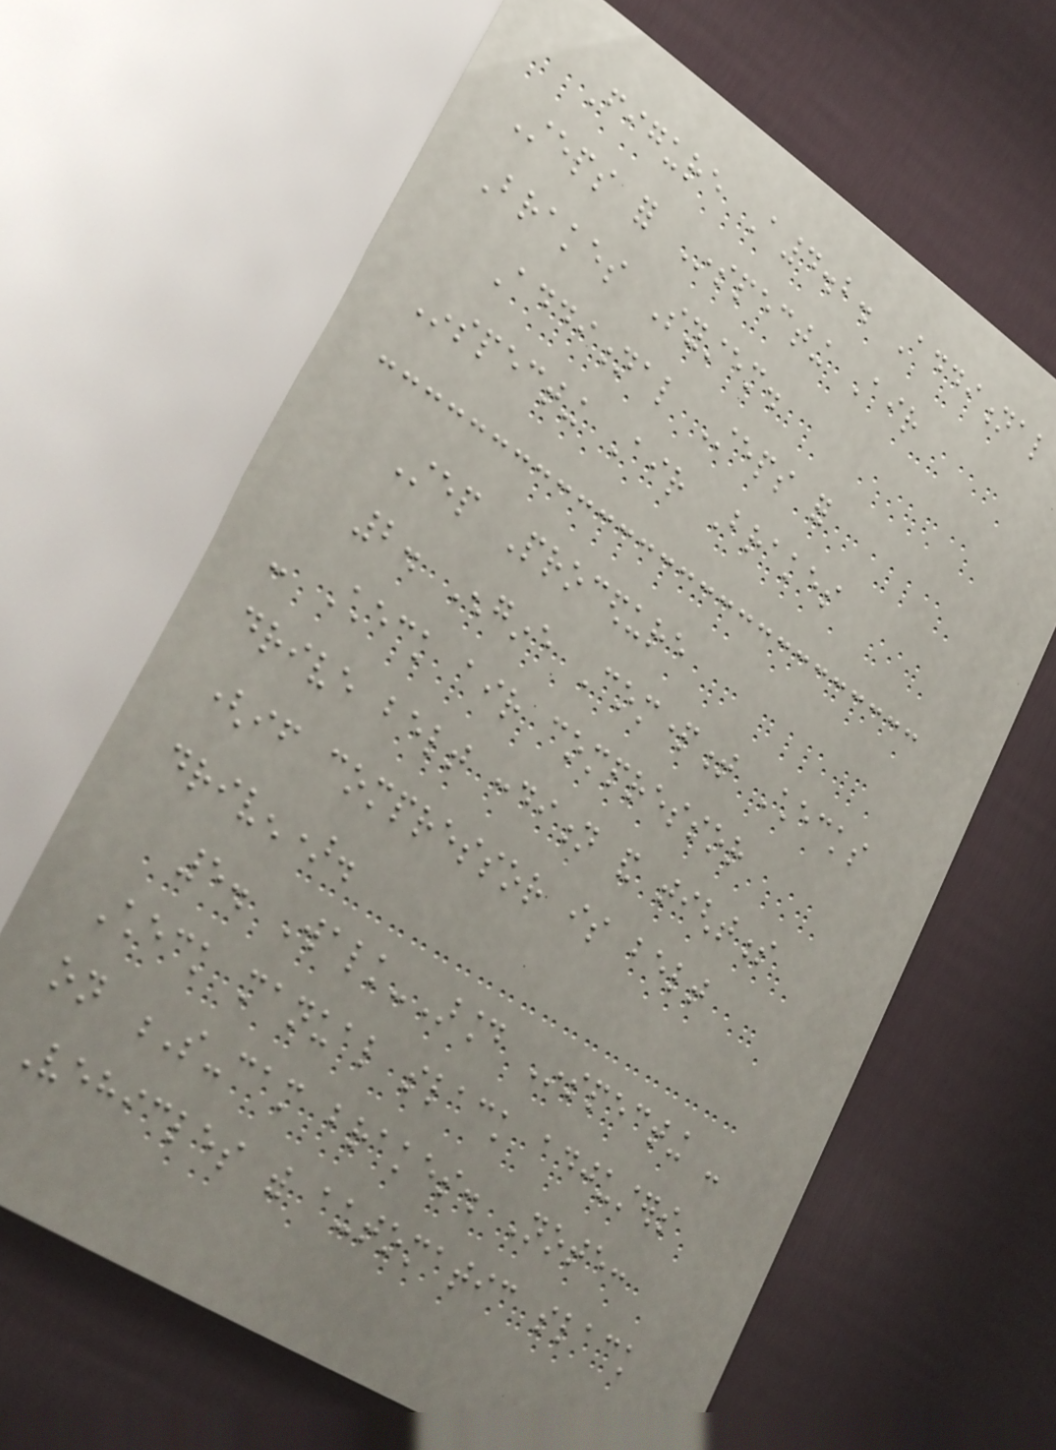Figure A4.2. Additional
Steps for Inspecting Air
Brakes System.
Additional Steps for
Inspecting Air Brakes
Step Procedure
2. Engine Compartment Checks
- Check air compressor
drive belt condition and tightness
(if compressor is belt
driven).
5. Walk-Around Inspecting -
Check manual slack adjusters
on S-cam brakes. Note:
Vehicles with automatic slack
